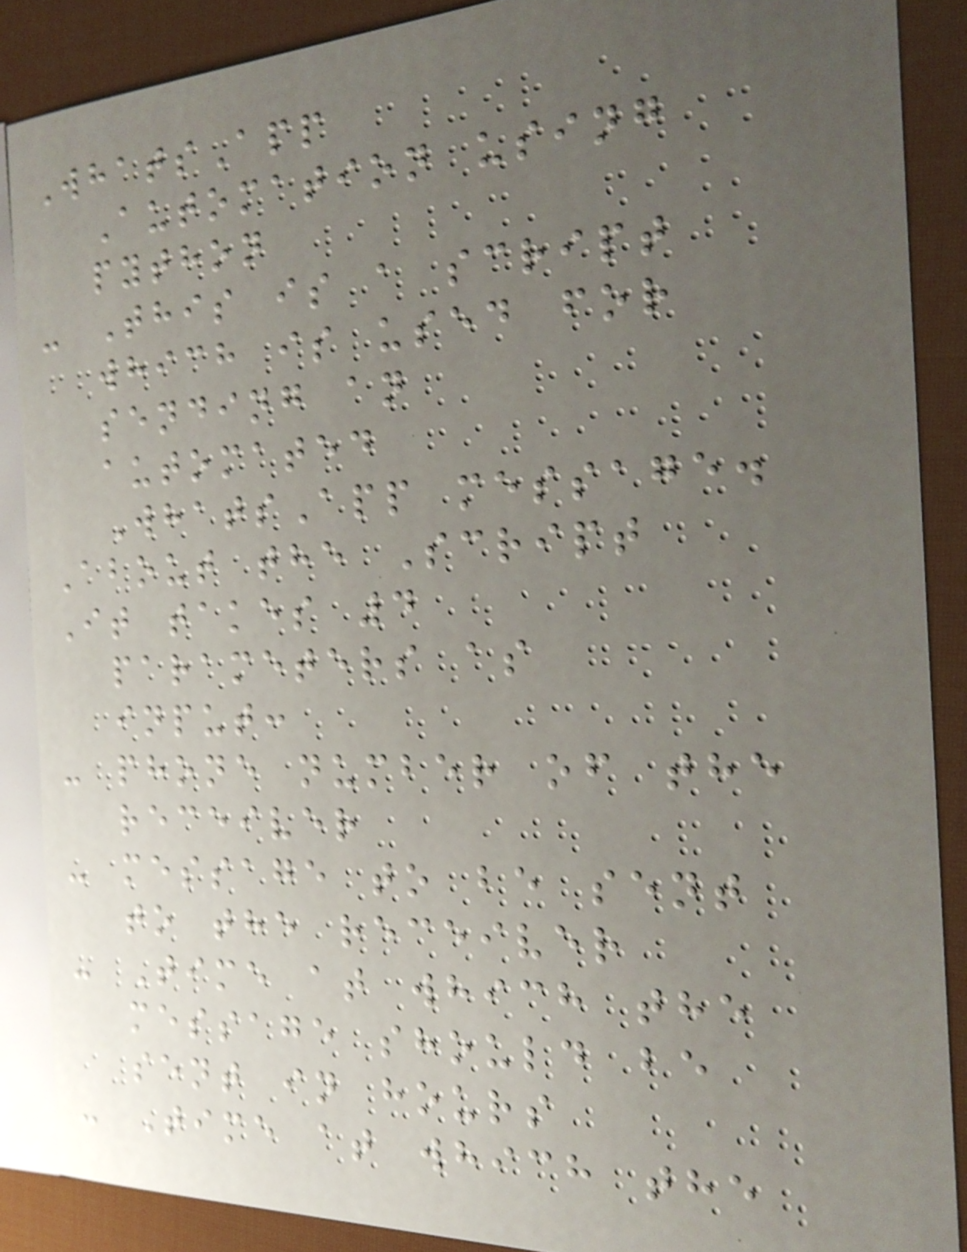WhatsApp
Automation using
python
- This is a script
which is used for
sending an
automated
WhatsApp message.
About the Script
It takes 4
parameters as
input:
- phone number of the
receiver
- message to be sent
to the receiver
- Time at which the
message should be
sent in hours
- Time at which the
